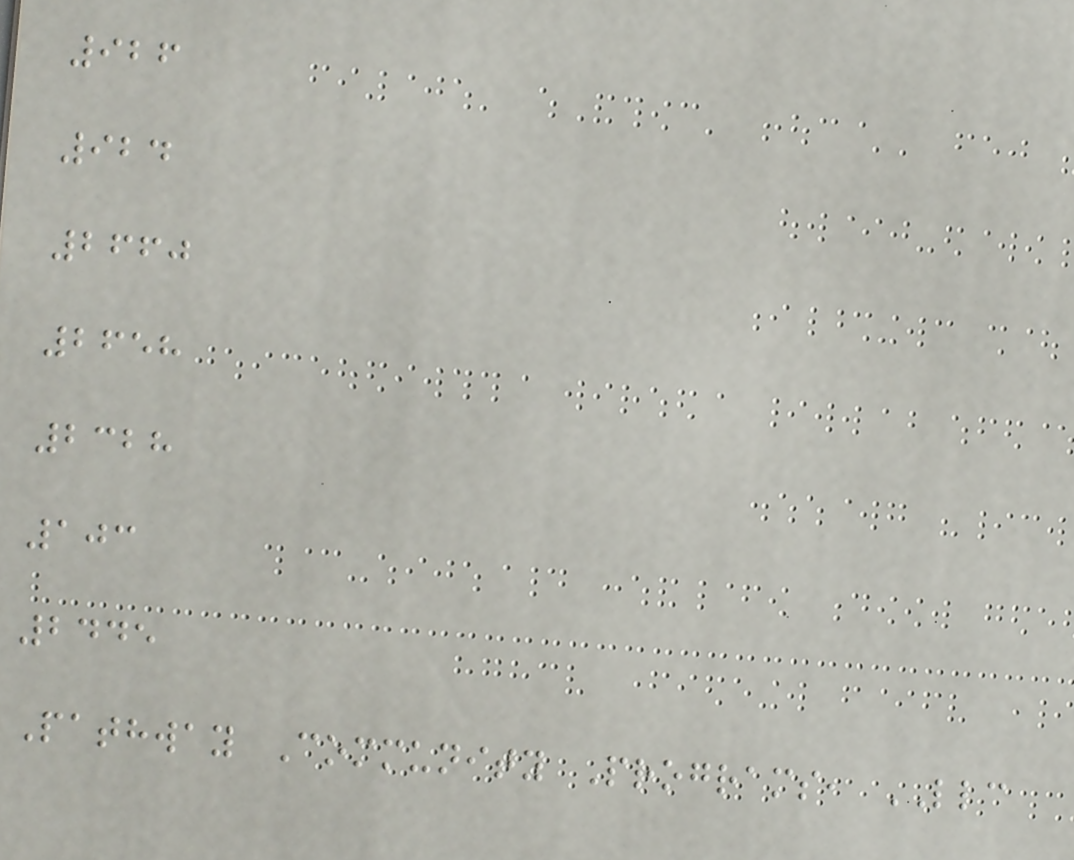926
924
2660
2658
2328
103
2445
Pathway Community Programs, LLC
